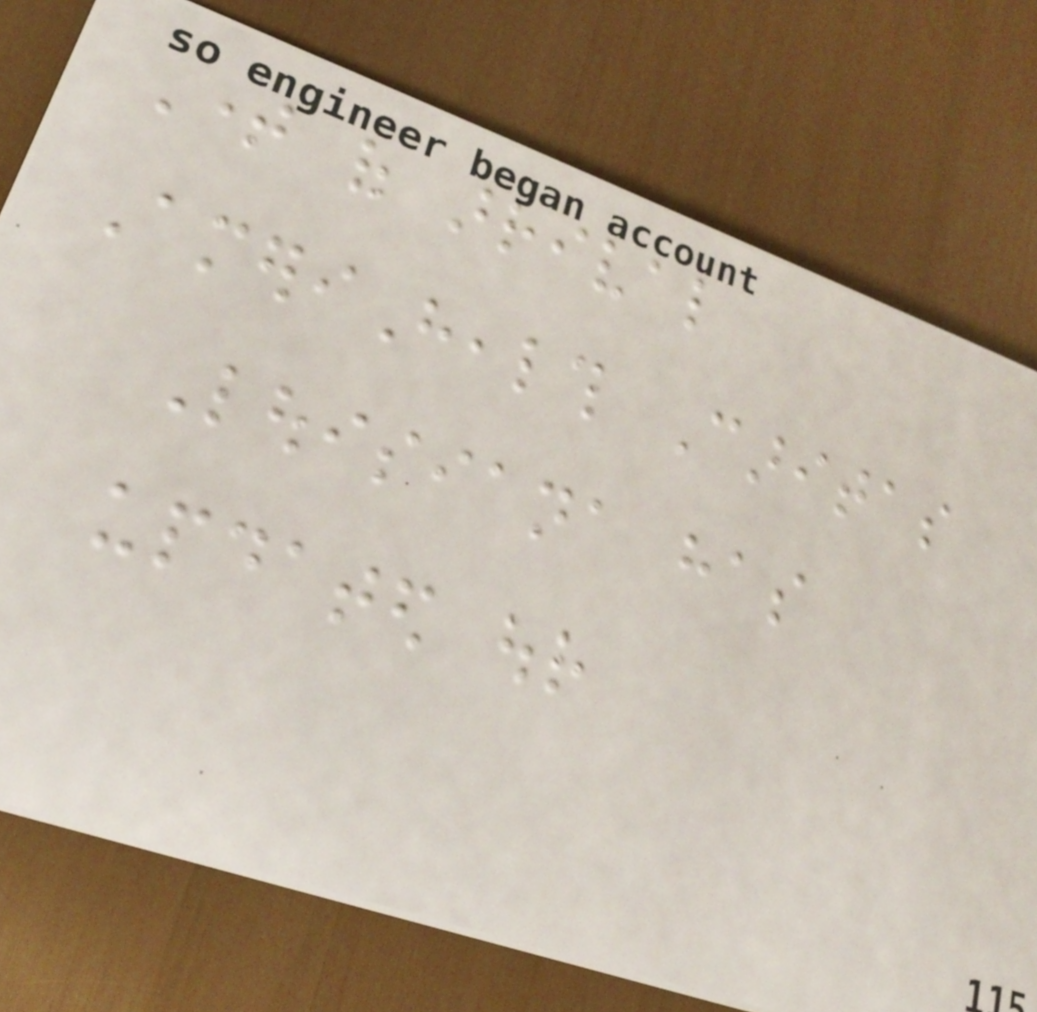Time of arrival
AmeriHealth Caritas
Louisiana has
updated our
